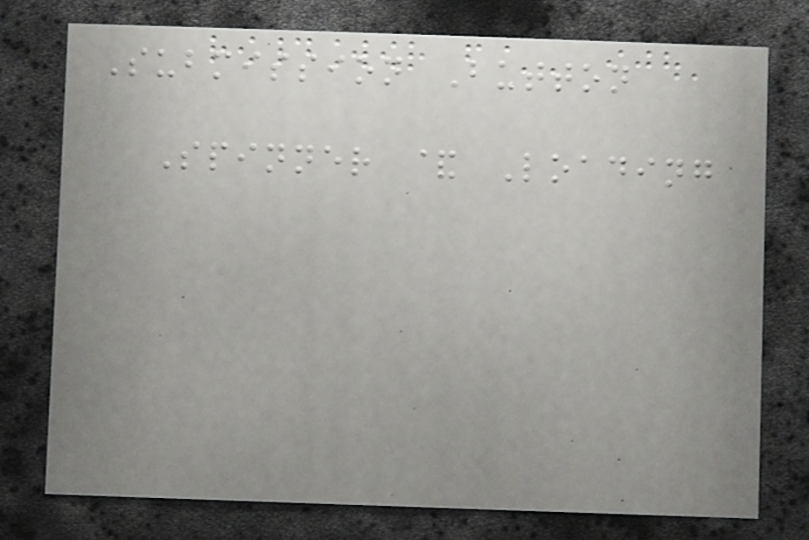Submission Button
Spinner & Loading
